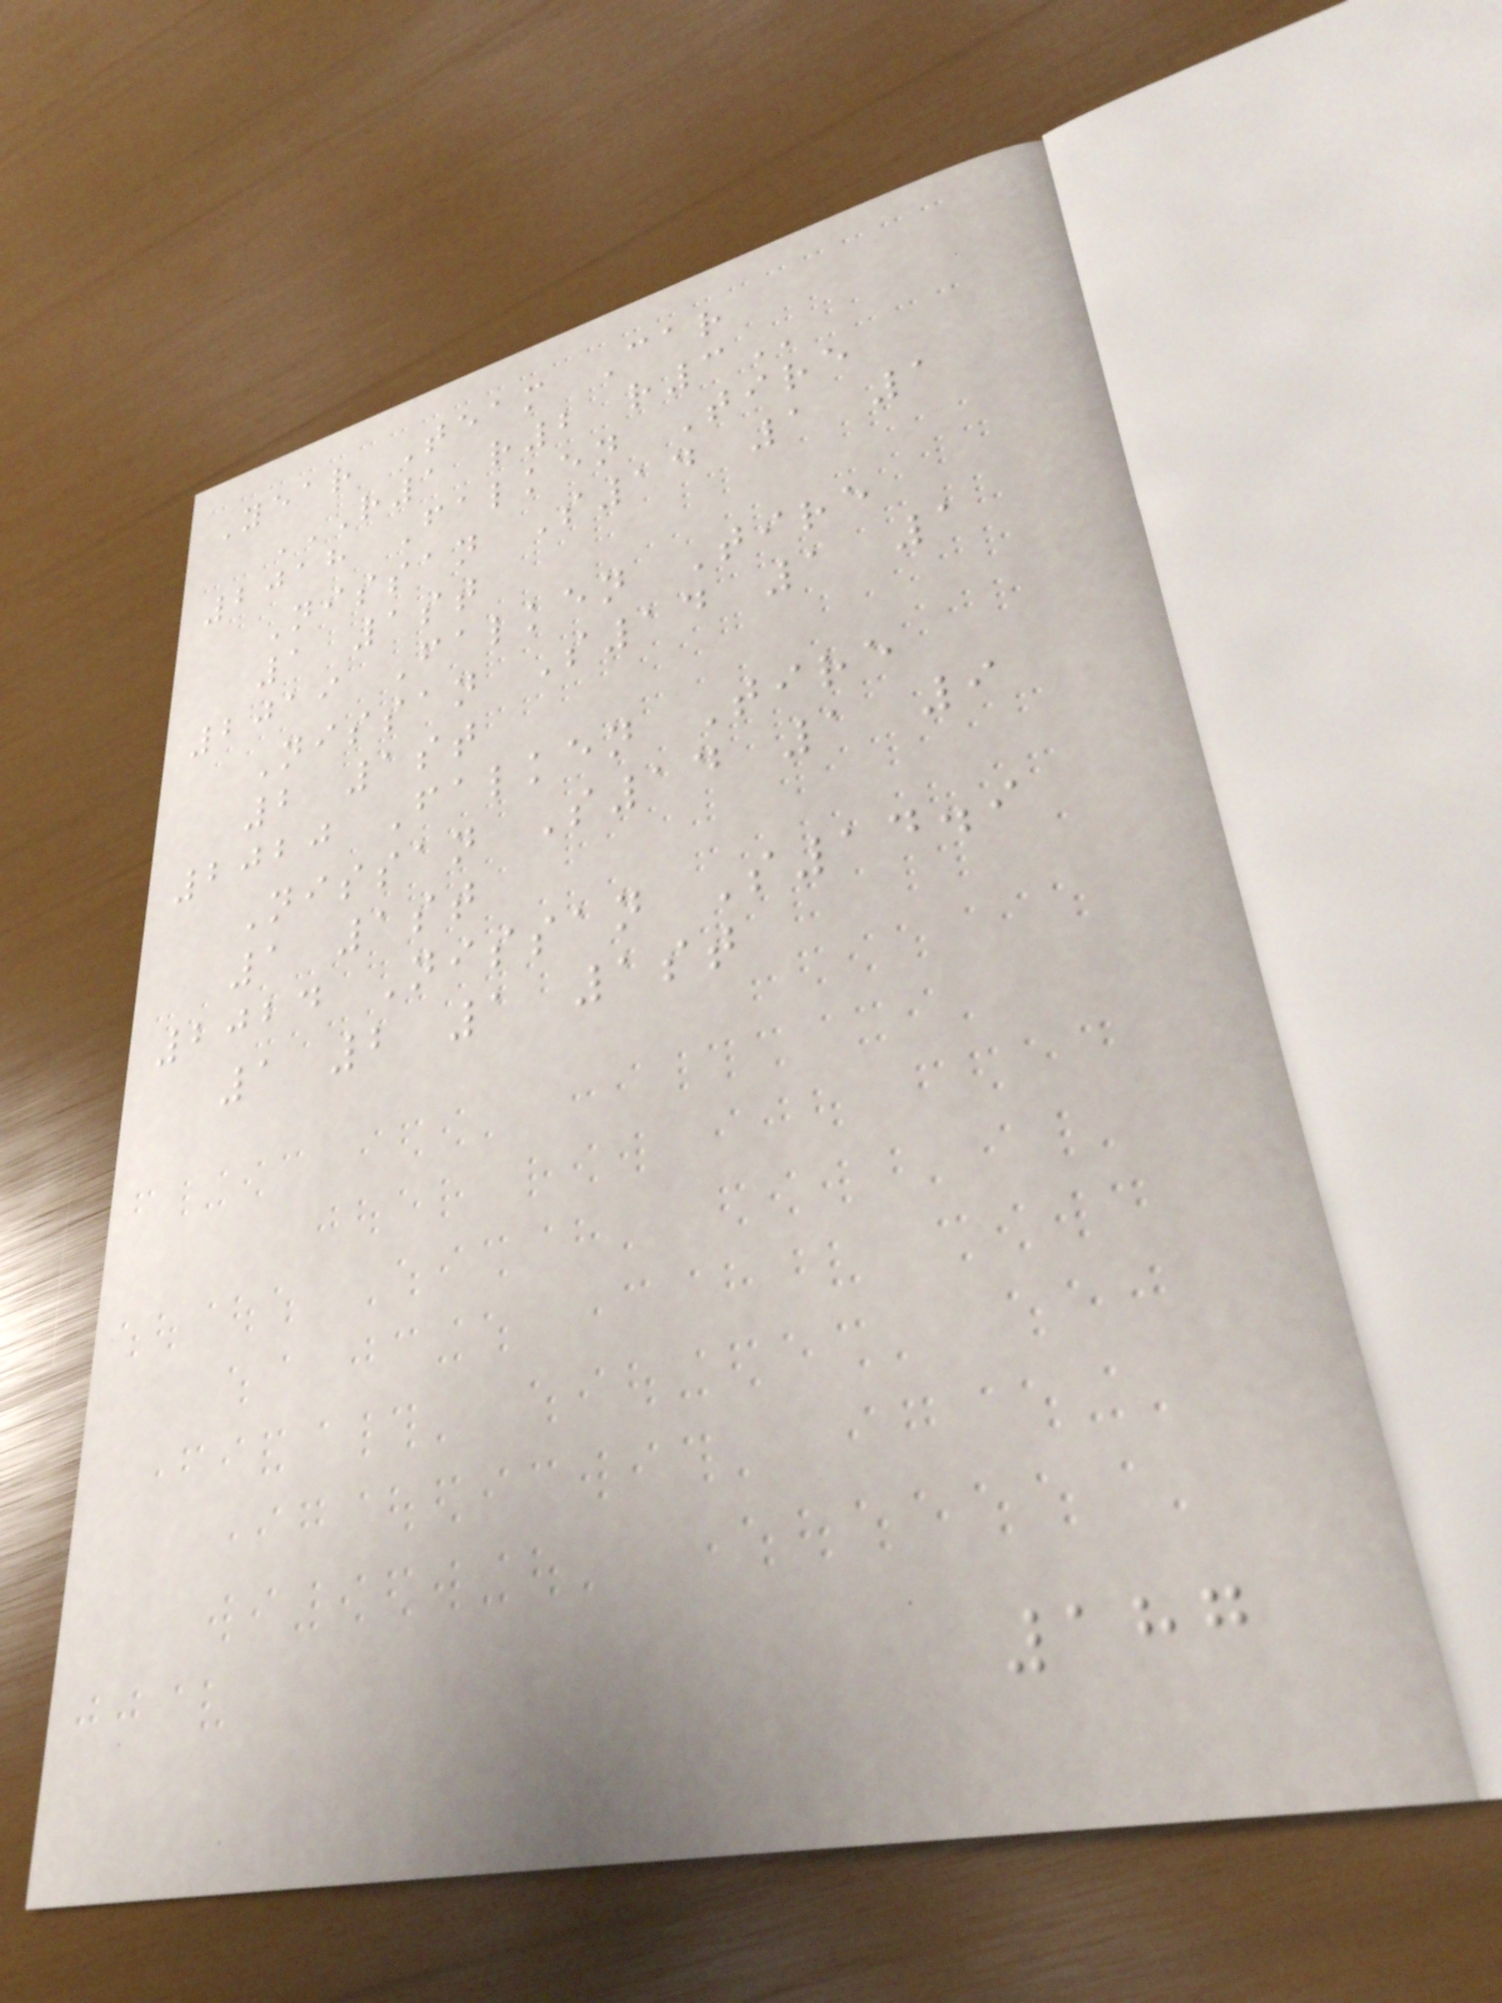Year Team Car
R1 R2 R3
2018 Falken Tire
Nissan S14 1 1
1 1st
2019 Falken Tire
Nissan S14 1 1
2 1st
2020 Falken Tire
Nissan S14 1 9
1 1st
2024 Nissan S14.9
1 2 1 1st
187
